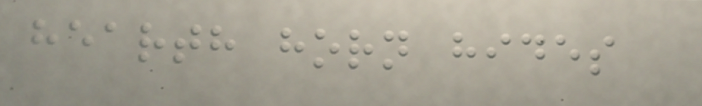hearth horn hides
